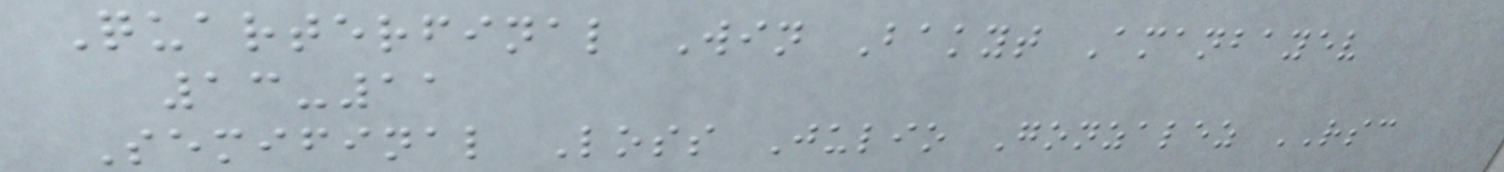Quarterfinal Win Bakyt Amanbayev
13-11
Semifinal Loss Julio Gonzalez RSC
